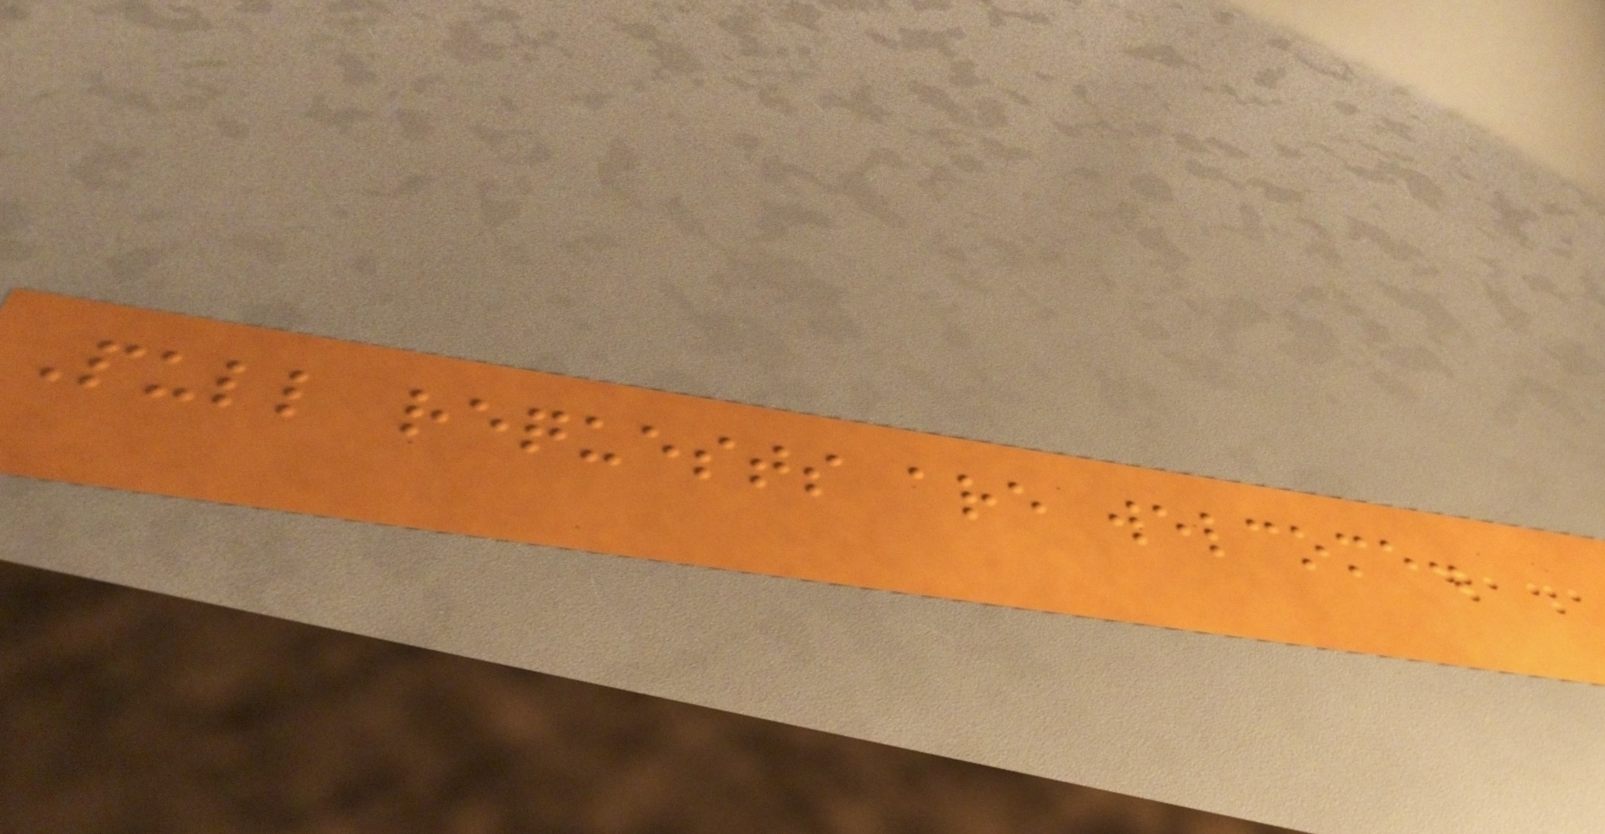Pull requests are welcome.
